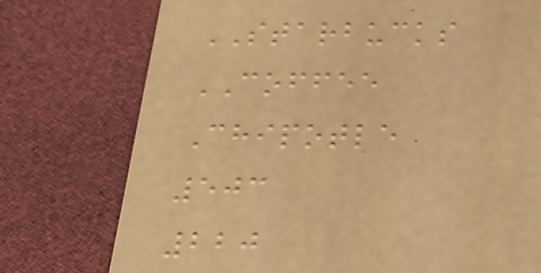STARBUCKS
COFFEE
Chipotle
503
220
